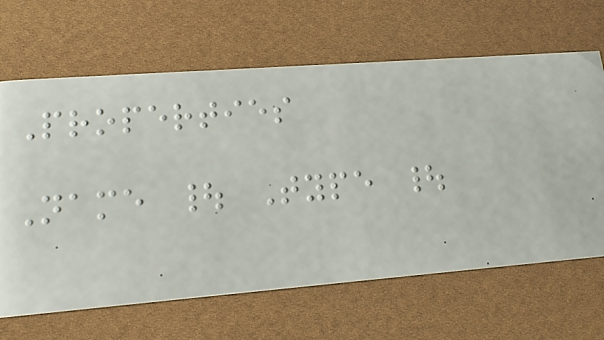Properties
Name | Type |
